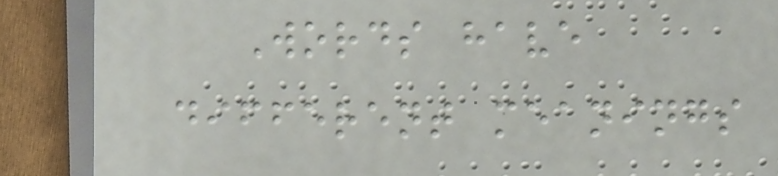Words have
different meanings
